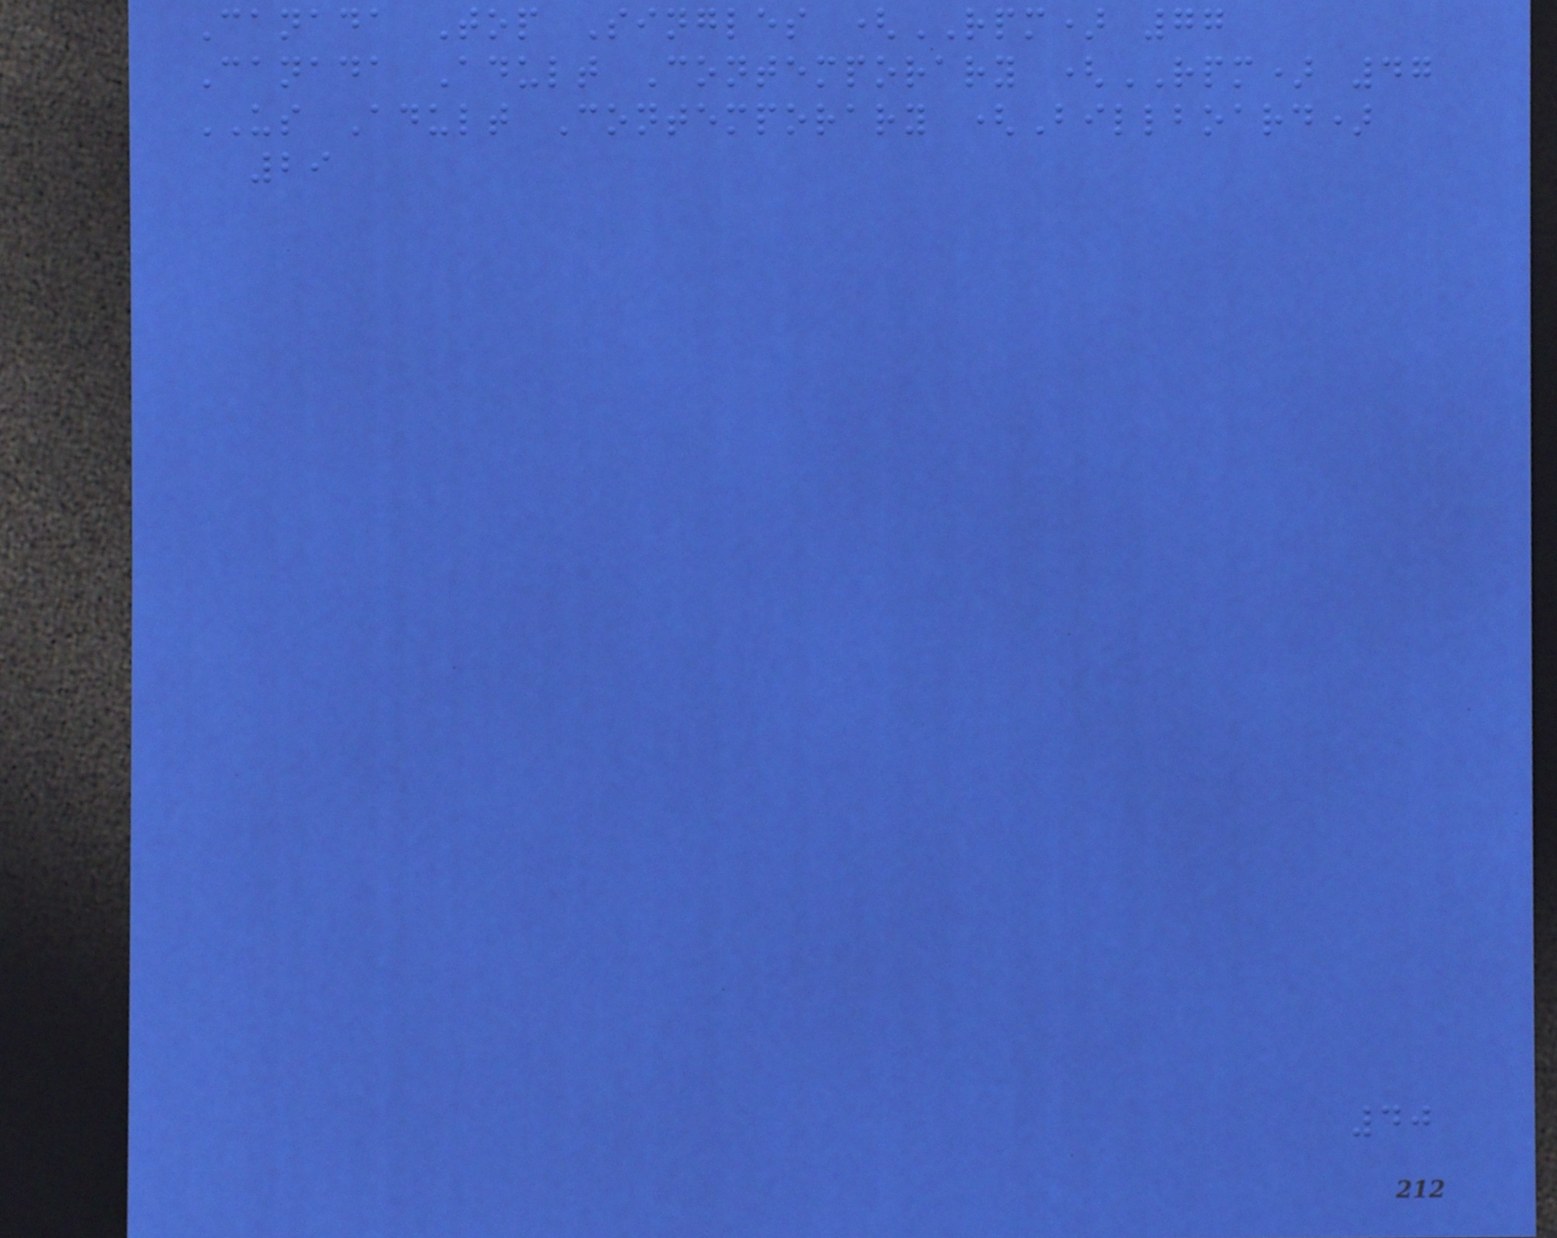Canada Top Singles (RPM) 77
Canada Adult Contemporary (RPM) 47
US Adult Contemporary (Billboard)
29
40
